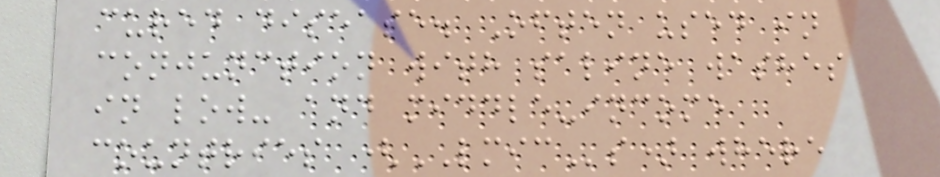cured disease. Often used in
conjunction with saline washes
in low- and middle-income
countries (LMICs) where
